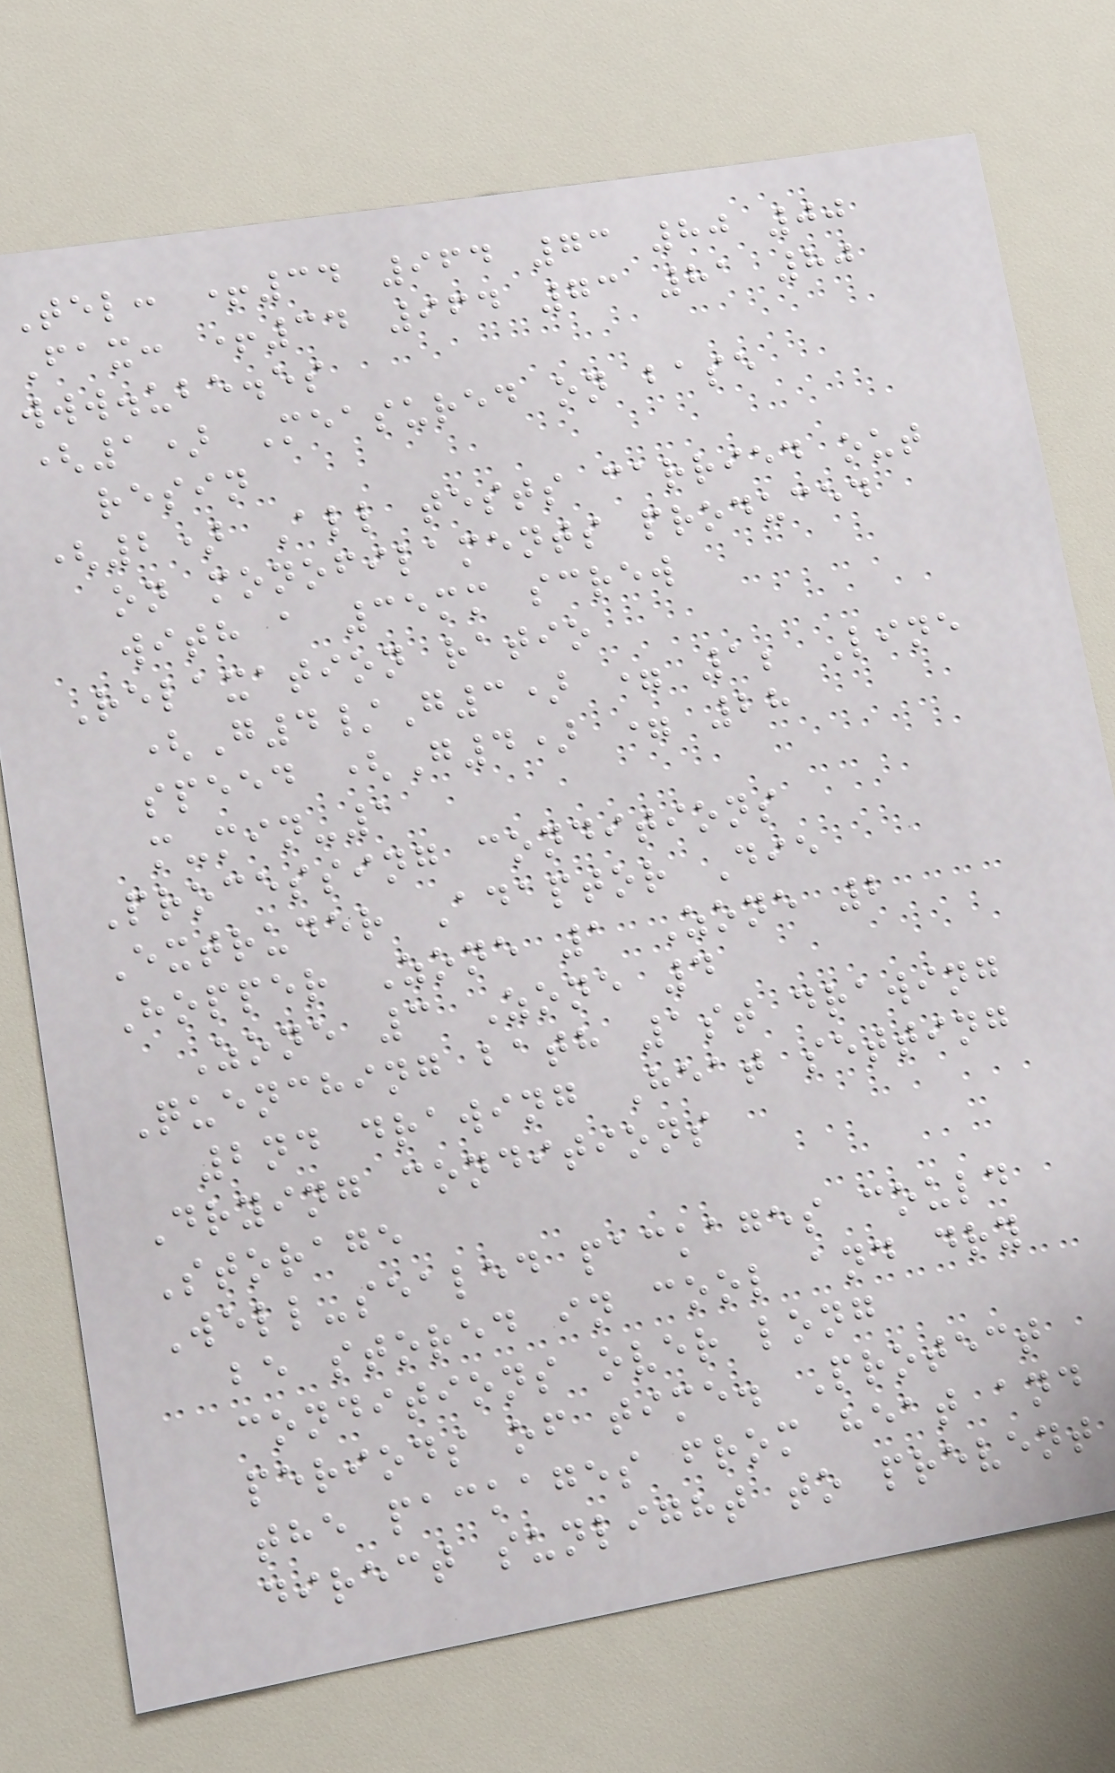Tel: +34 964 73 80 00
Fax: +34 964 73 81 80
www.ube.es
(1) Measured on base
resin
(2) All tests carried out
on monofilaments produced
with a 35mm screw
Relaxation ratio
(G4/G3) = 1; Line
speed (G4) = 28
m-min-1
Processing conditions
Extruder Adaptor Die
Hopper Zone 1 Zone 2
Zone 3 Zone 4
Quenching bath 1st drawing
2nd drawing Heat setting
Drying conditions
Storage
Well-sealed packages could
be stored in cool and dry
conditions over long
periods of time. Protect
the packages from heat and
direct sunlight to prevent
